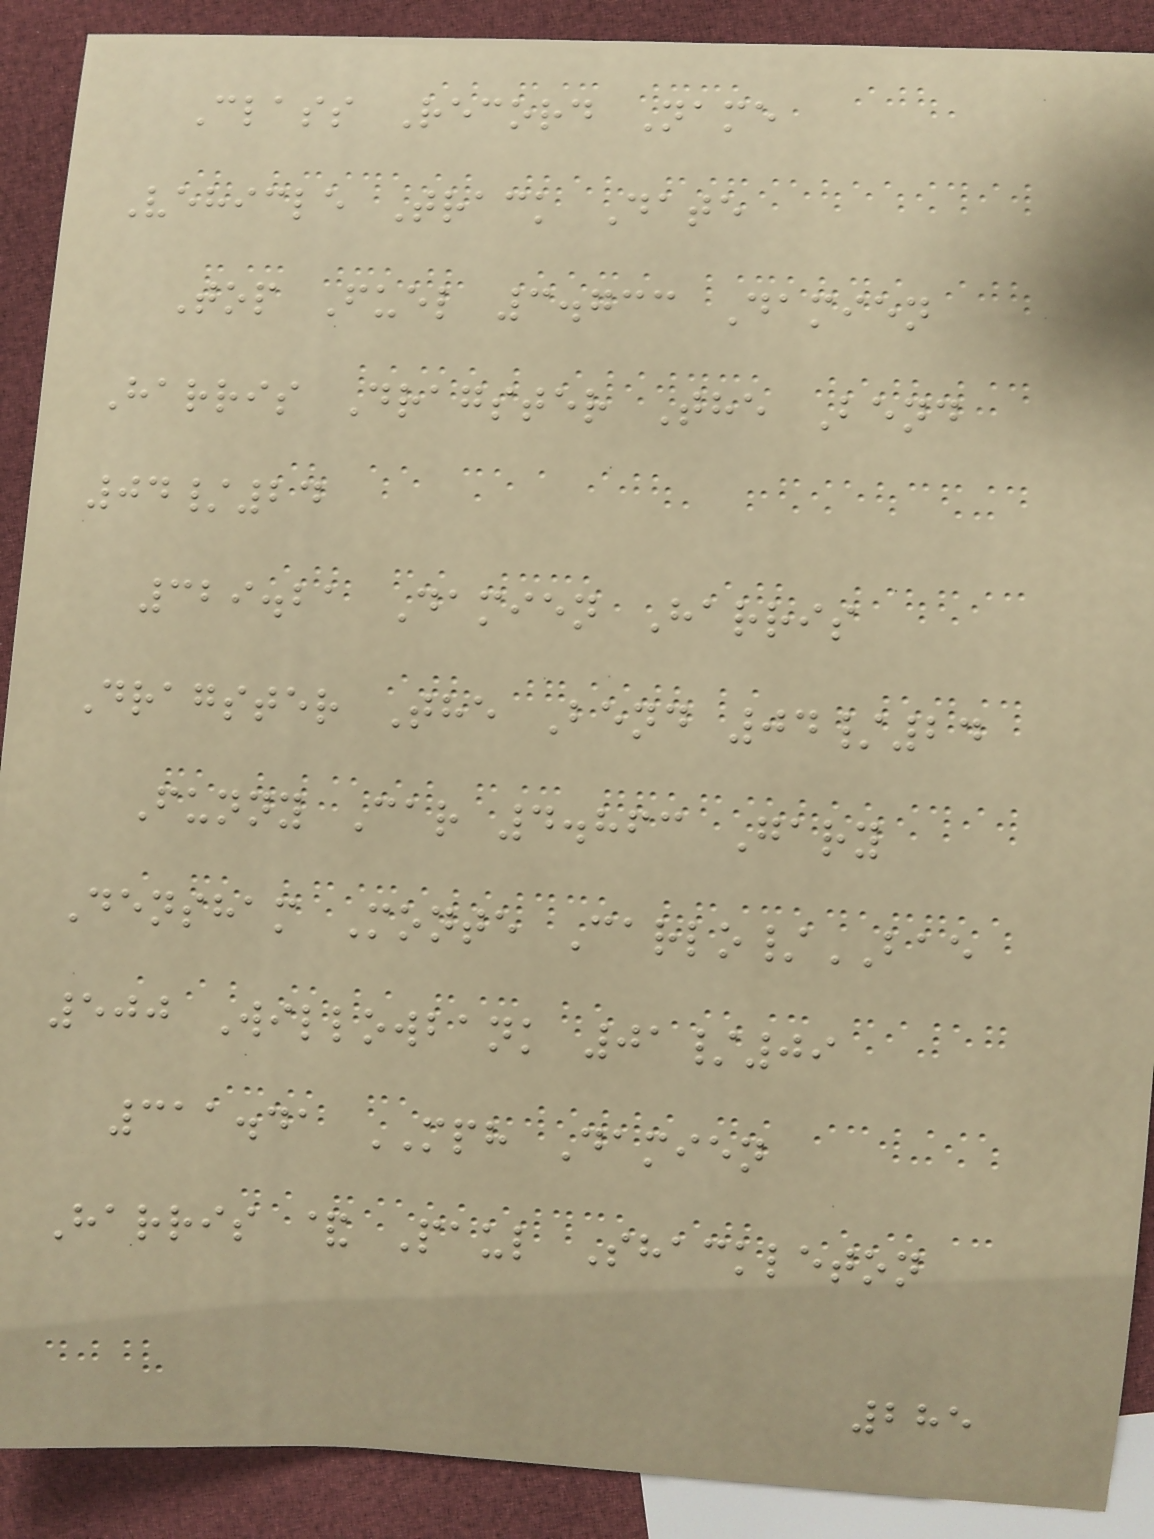Class Record Name
Vehicle Track Date
Top Fuel 3.733 Damien
Harris Dragster The Bend
04/24
329.21 Damien Harris
Dragster The Bend 04/24
Funny Car 4.863 Gary
Densham Monte Carlo/BAE
500 Willowbank 01/09
311.41 MPH Damien
Harris & Paul Shackleton
285
